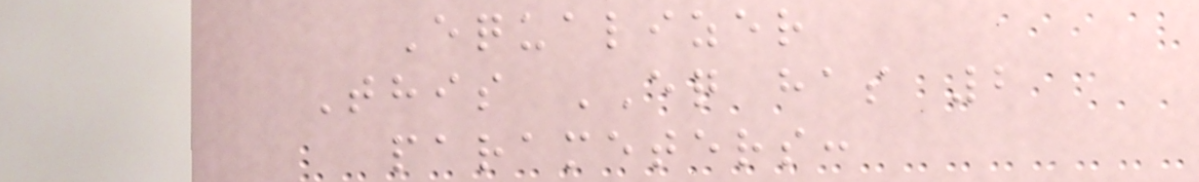Equalizer
This EQ has 2
parameters:
